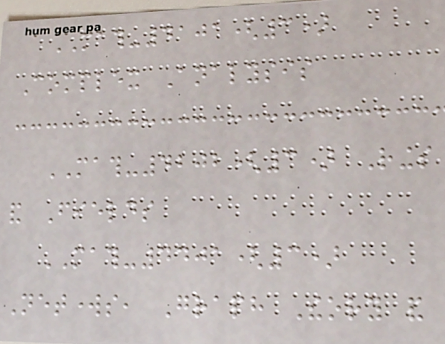MATH-4101(3)
Complex Analysis
MATH-4202(3) Rings
and Fields
MATH-4401(3)
Networks, Graph Theory and
